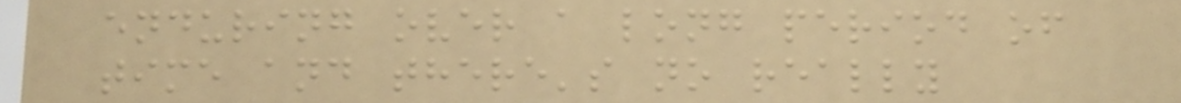enduring over a long period of
time and there's no really
